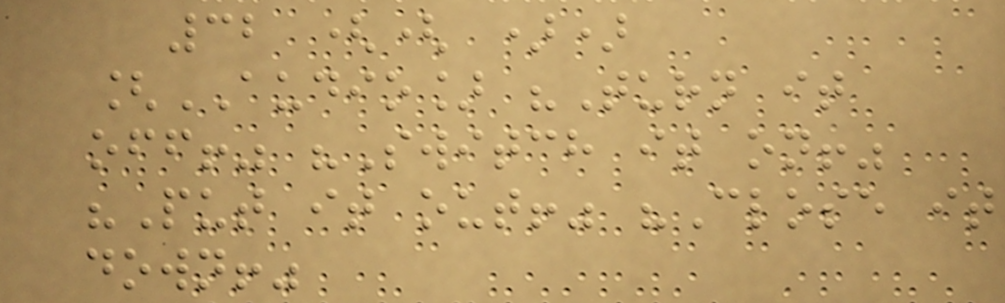32 (( ))
[AUDIO] "Turn it
off!" "Switch it on!"
"Put it out!" "Close it
down!"
